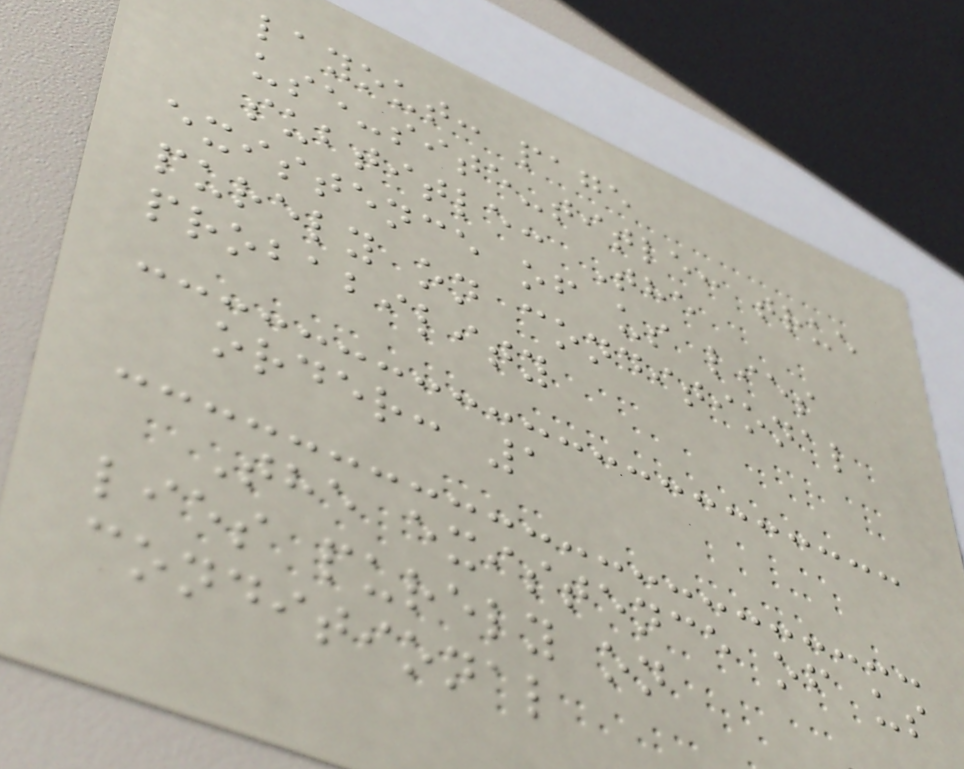layout: page
use-site-title: true
subtitle: The
existence of us lies
purely on conditional
probability
order: 1
The existence of us
lies purely on
conditional
